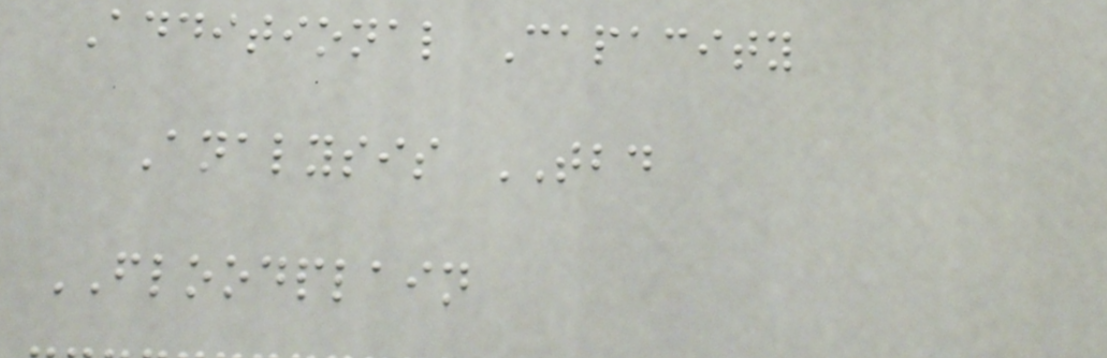Additional Capacity
Analysis TBD
FLOODPLAIN
